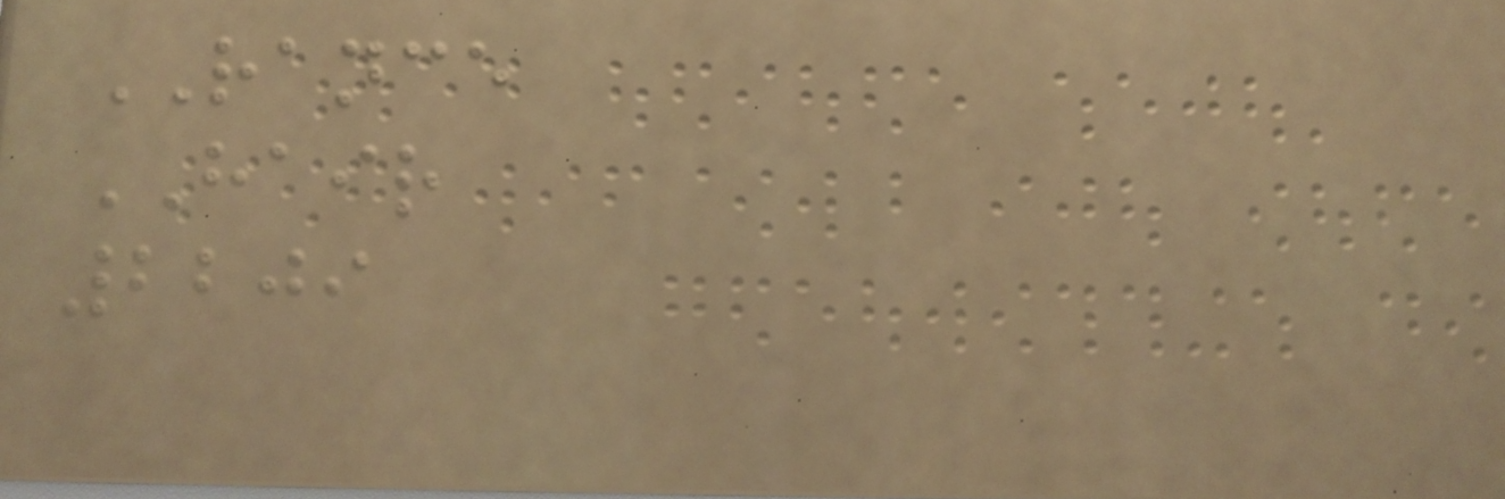RANCE
HAIR
2209
